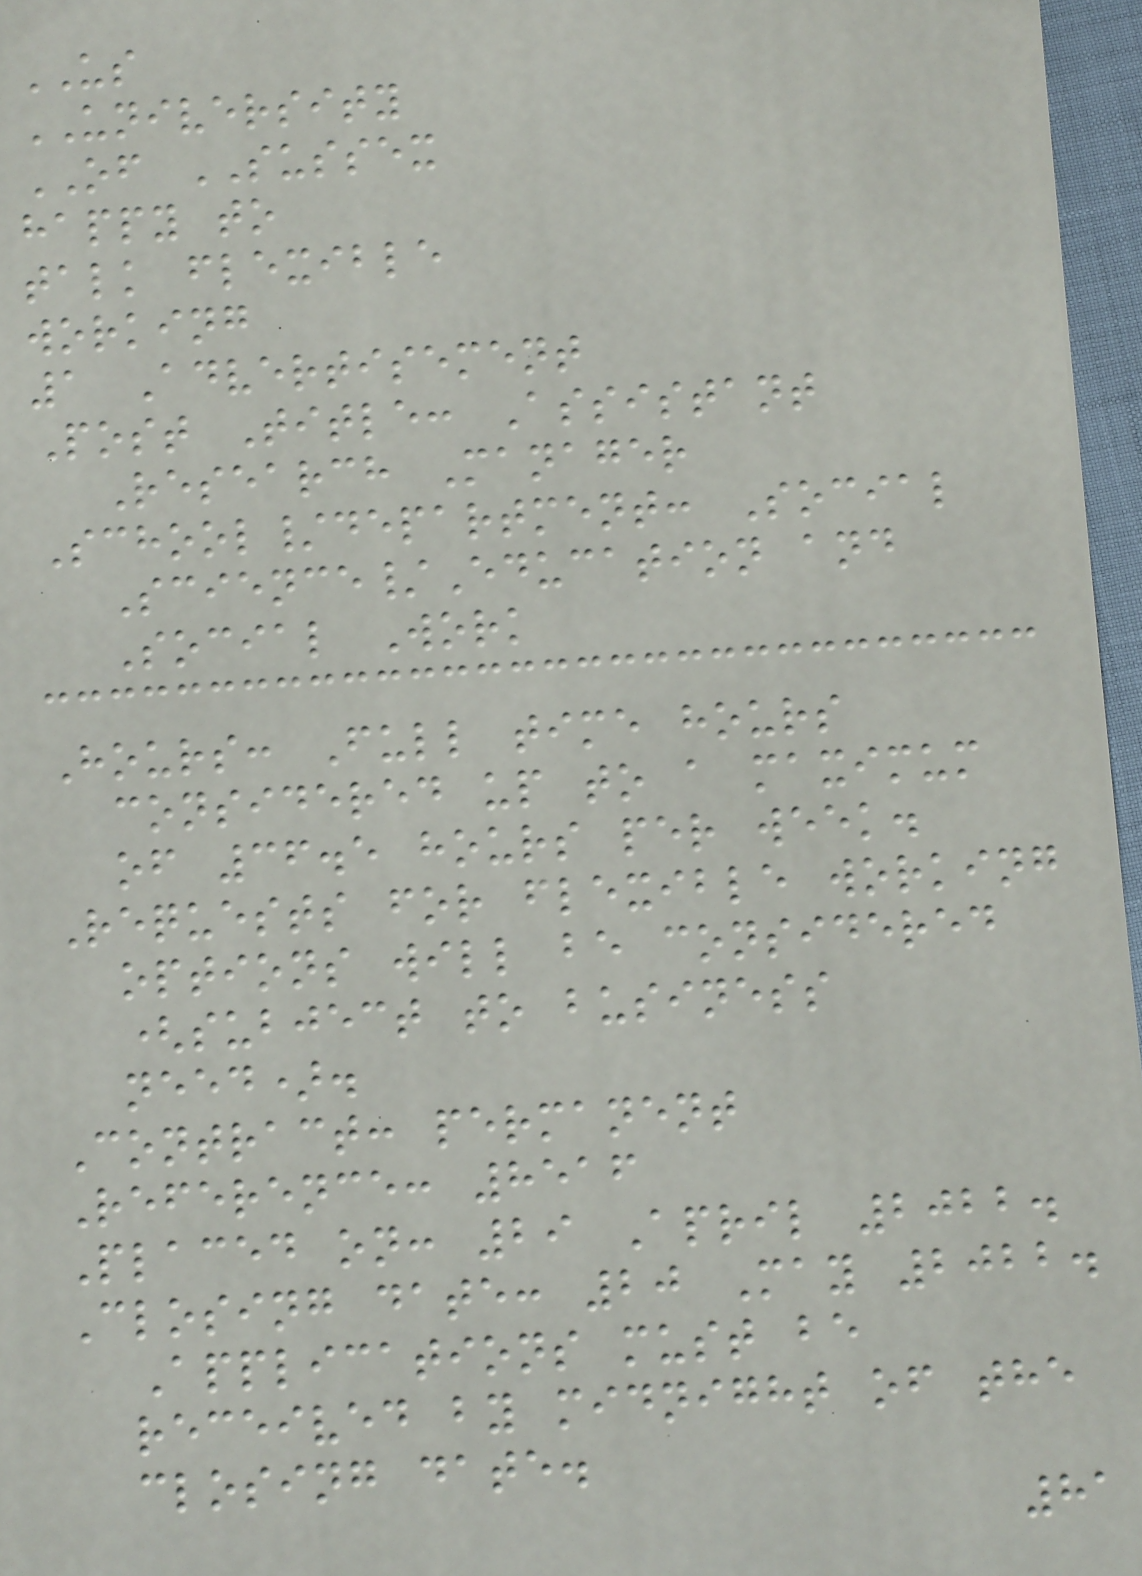US
UNIVERSITY
OF SUSSEX
happy to
talk flexible
working
1 Advertisement
Post Title: Assistant
Research Manager
School/department: Social
Science/Education and
Social Work
Hours: Full time hours
considered up to a maximum
of 36.5 hours per week.
Requests for flexible working
options will be considered
(subject to business
need).
Contract: permanent
Reference: 8516
Placed on: 29 April 2022.
Closing date: 20 May 2022.
Applications must be
received by midnight of the
closing date.
81
